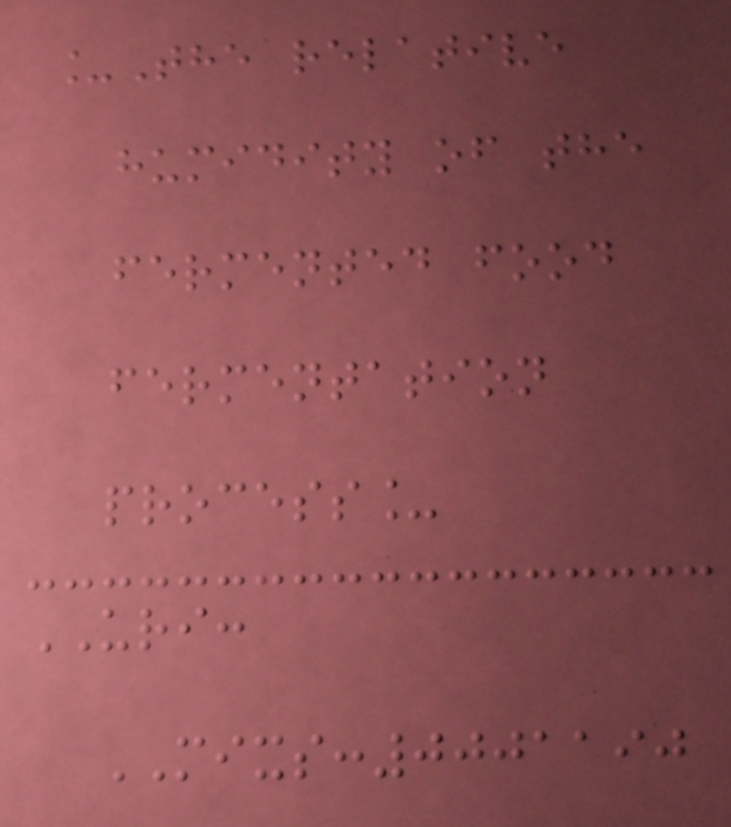_The relative
humidity of the
fermented food
fermentation
process_
URI:
MIXS:0001190
